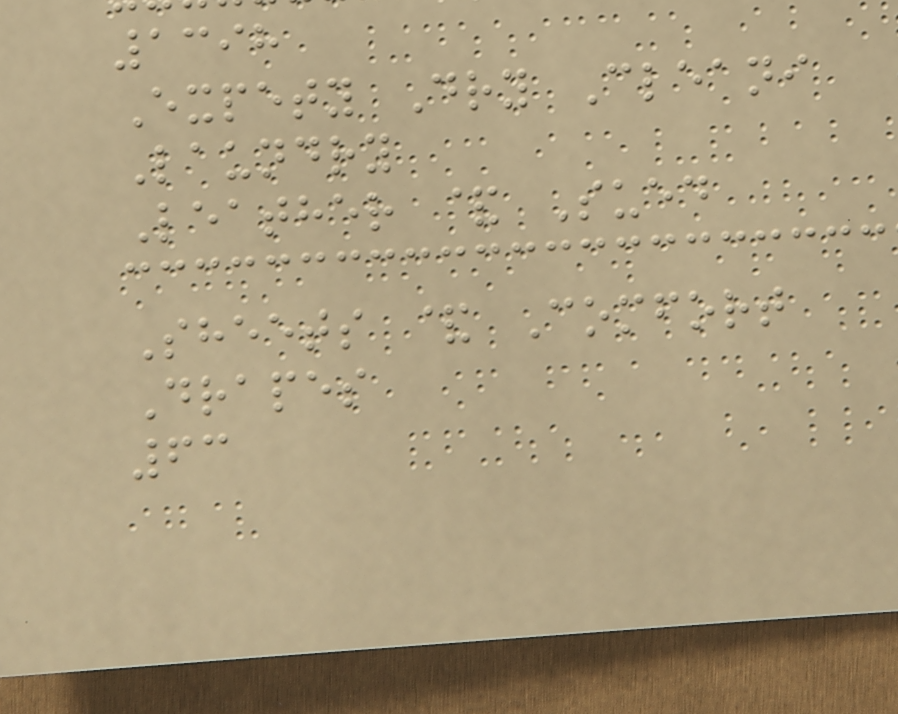1398
Expety Dry Cleani
Laundry
Leather & Sued
Sheets & Comfort
Drapes
63
